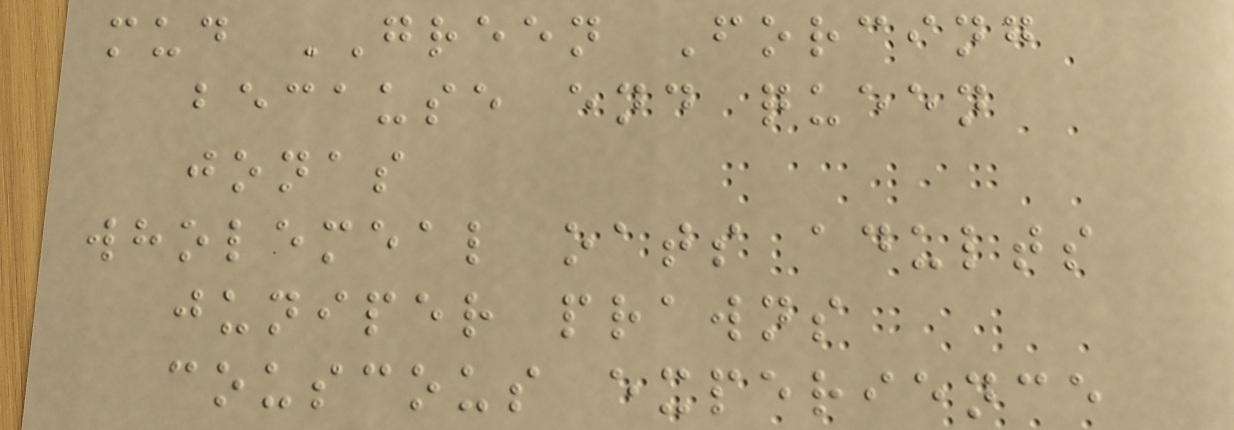mud GREEN Forcing
because end queen
jonas
wholemeal oats adults
juniper prawns
couscous experience
